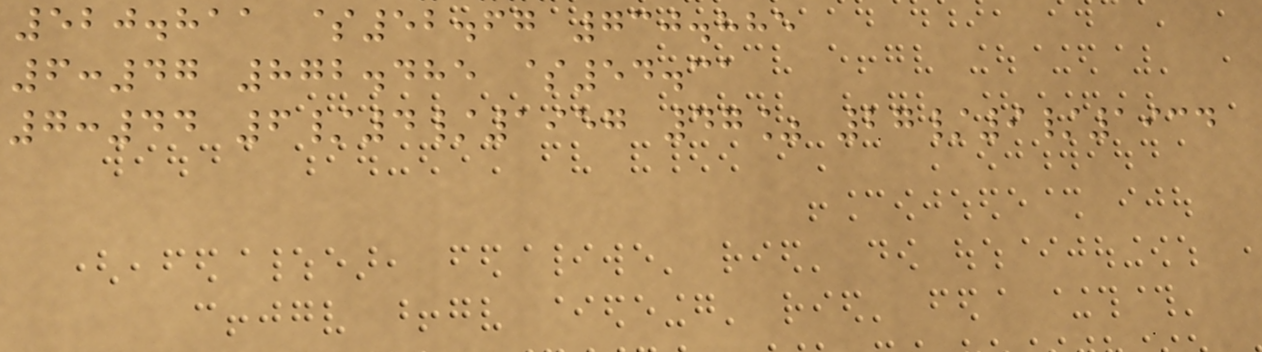520.811 $52.67 730.885
6:47 872.485 $54.31
7:44 6/4/1957 47% 27/9/1934
